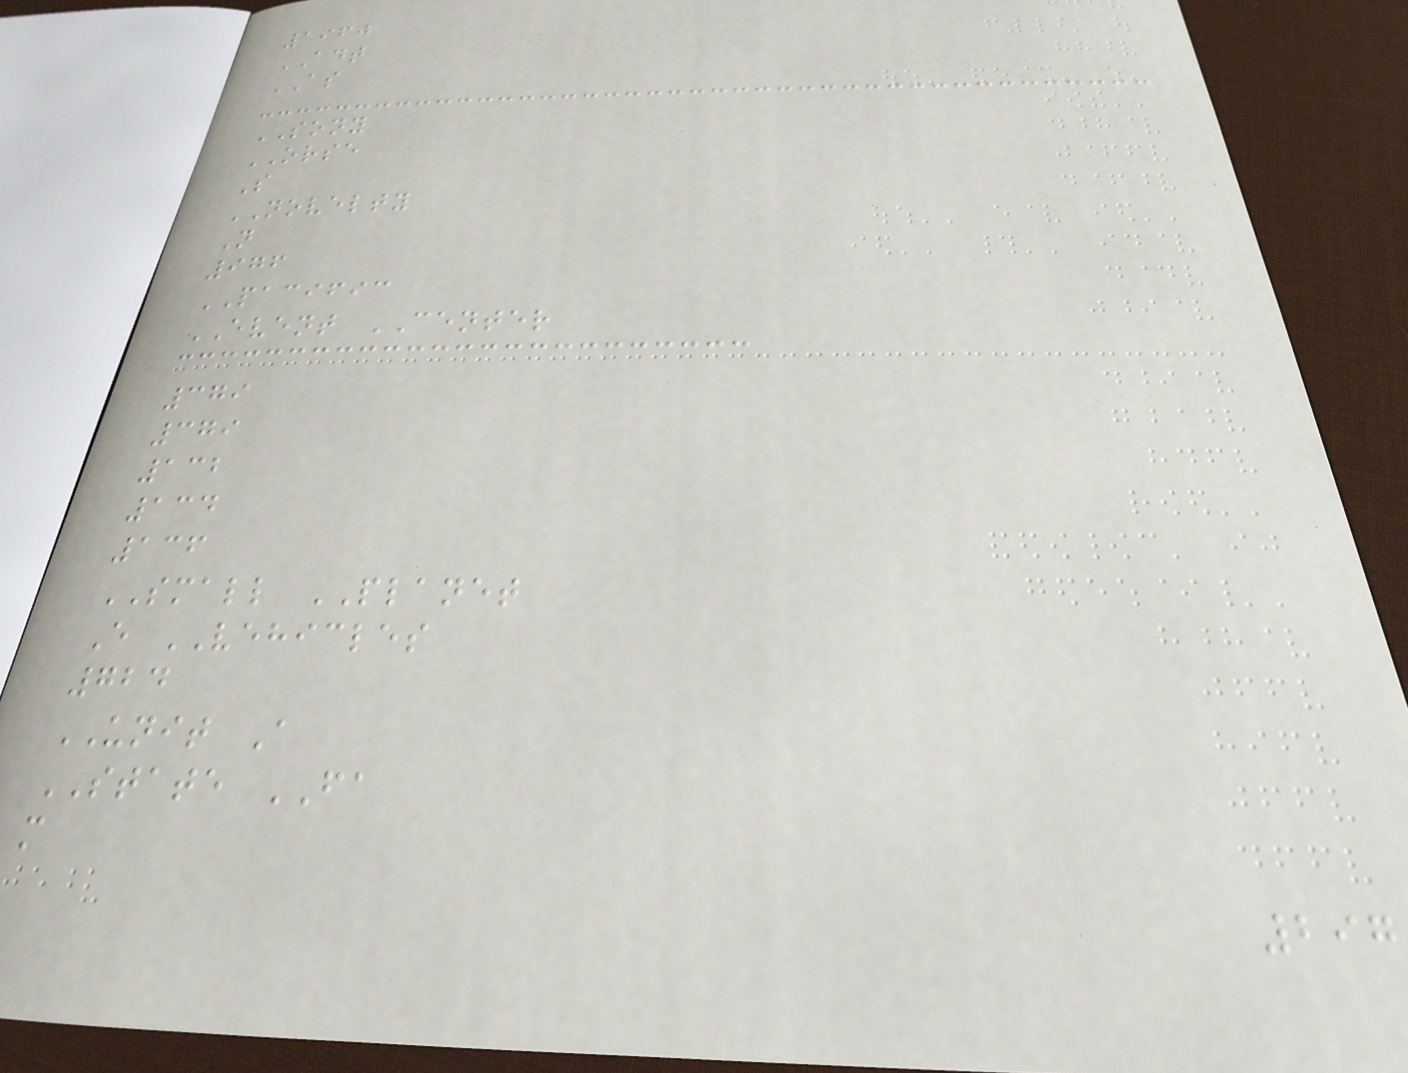1960
ADT
AS
SONY
ORSE
S
NOVELTY
N
976
PACIFIC
EVENT CENTER
379
379
132
134
136
SMALL PLANET
E VEHICLES
724
UNIT A
STATE FA
m
297
